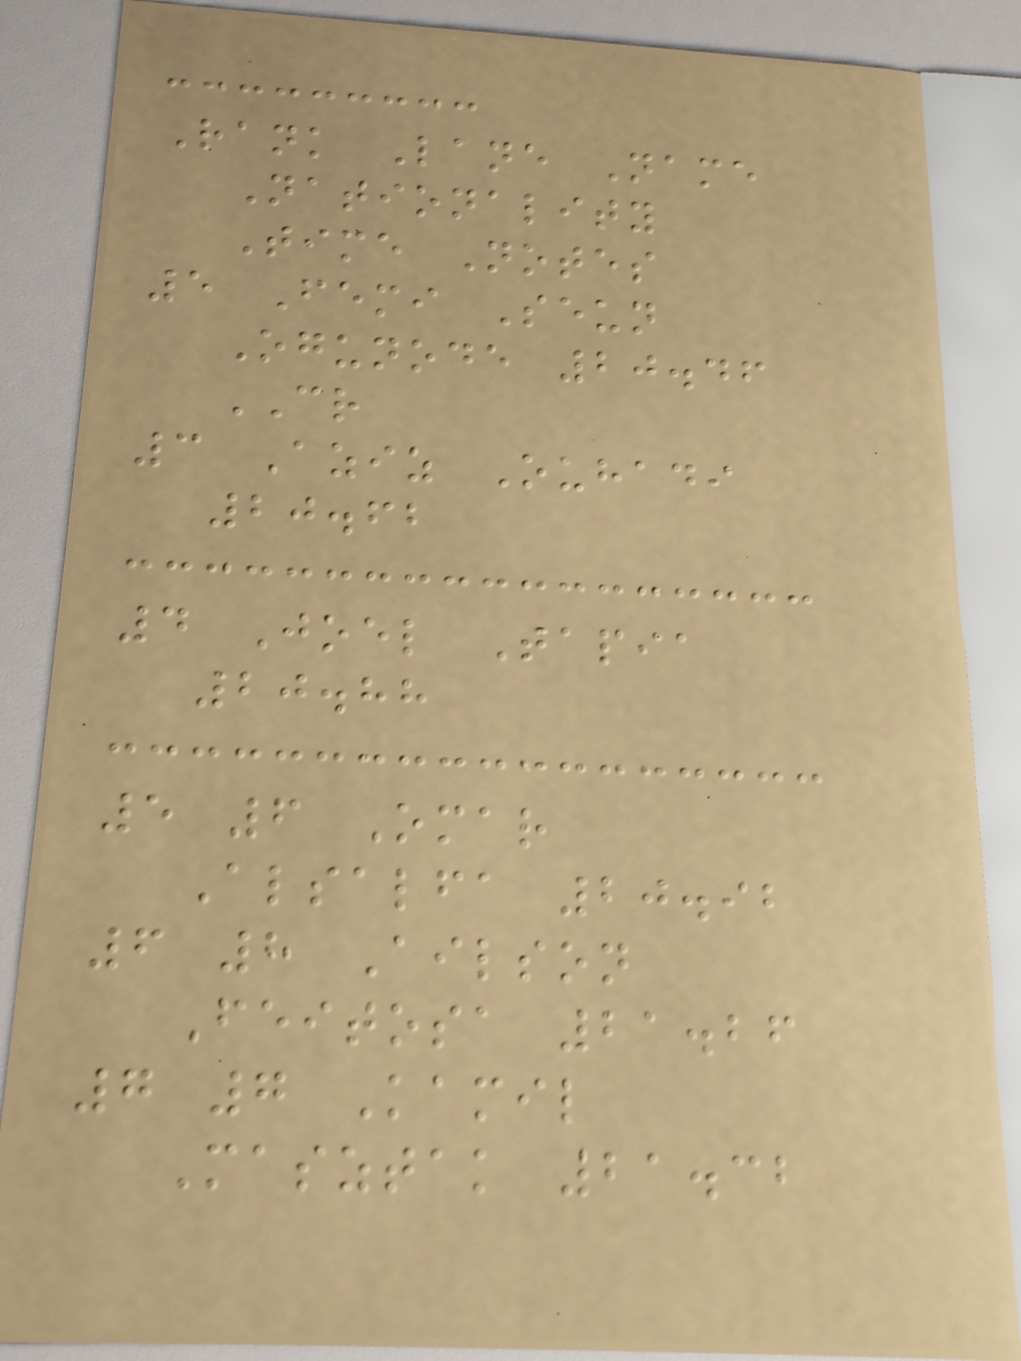Rank Lane Name
Nationality
Time Notes
5 Femi Seun
Ogunode 20.46
CR
3 Aziz Ouhadi
20.62
4 Joel Tapia
20.88
5 6 Omar
Alsalfa 20.92
6 8 Ailson
Feitosa 21.26
7 7 Kamil
Masztak 21.32
